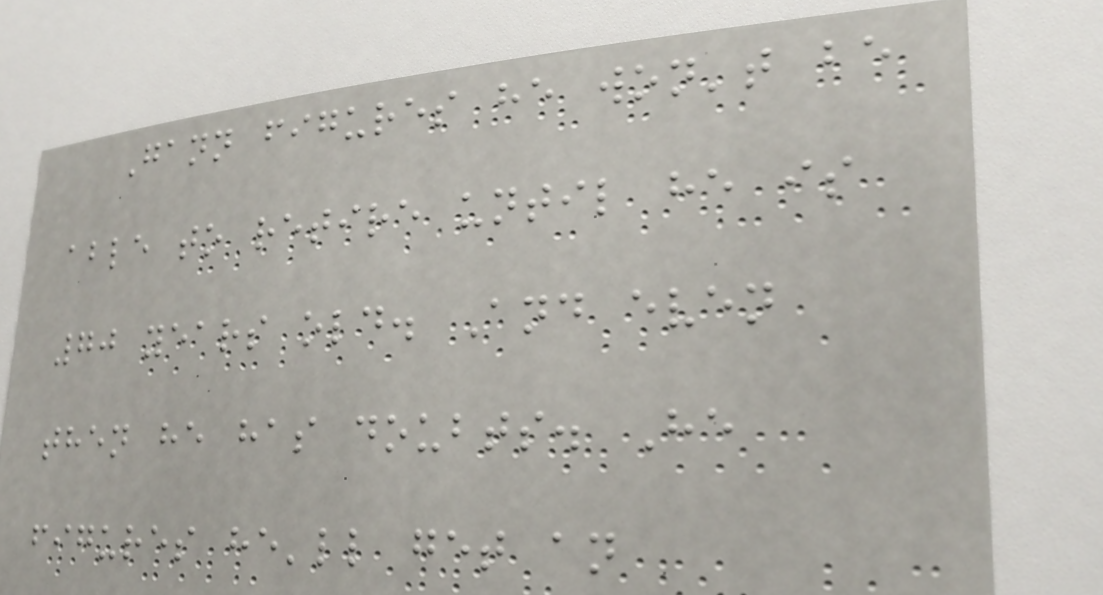Gann figures he won't be
able to retire until he is
70 years old. And even
then he has doubts. He
figures he'll get an
